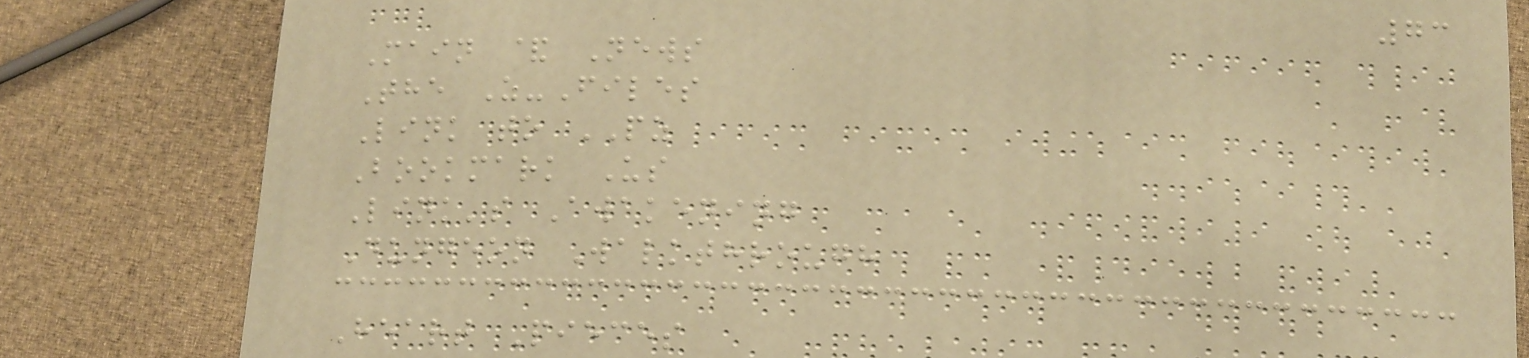73
Main & News
The Z-Files
Link to PZ
Bookmark Us
Link's Awakening
Dungeon Walkthrough
Heart Pieces
